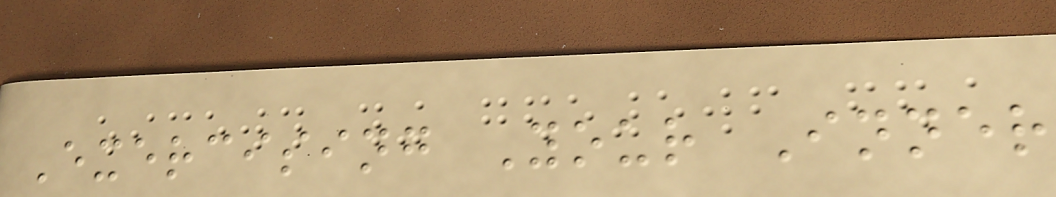Exercising Your Inner
